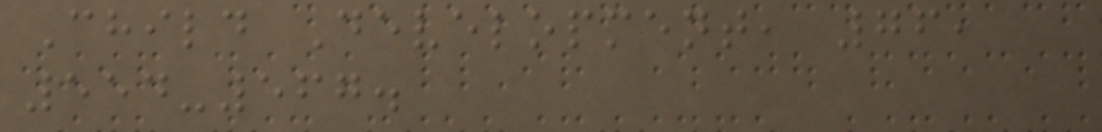Child Development, 76,
554-567.
